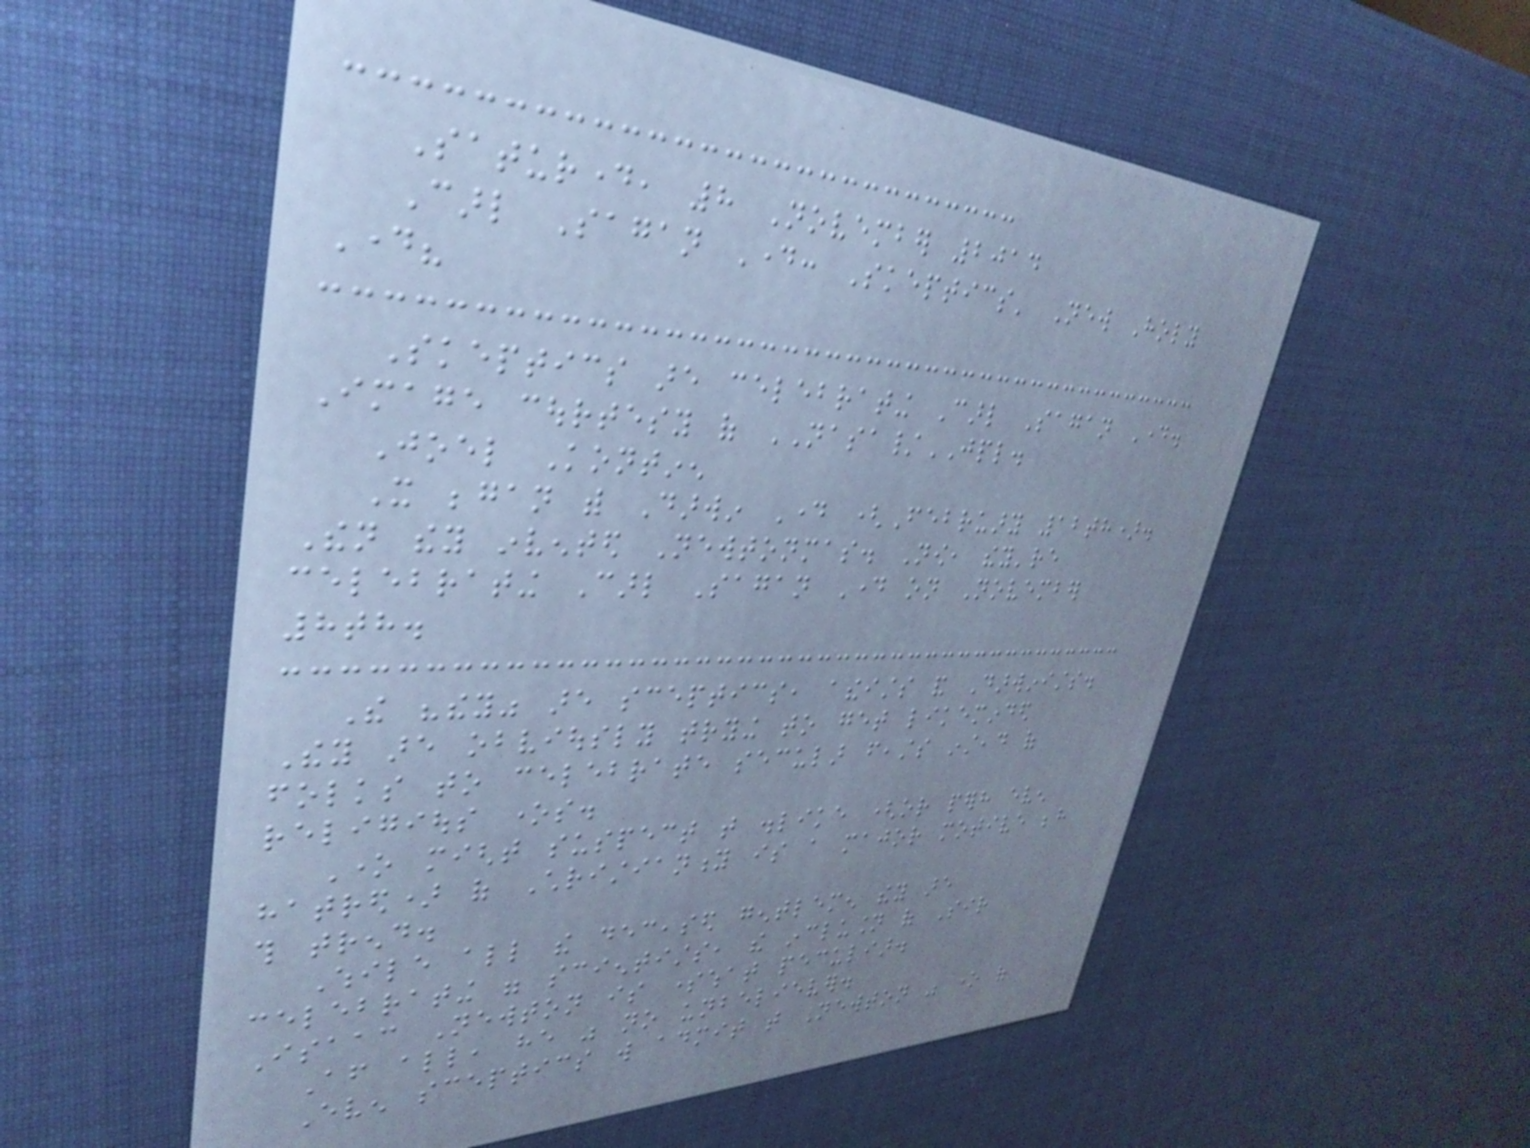Saturday, 8 November 2014
Carl Sagan Day: Skeptics' New Holy
Day?
Skeptics are celebrating Carl Sagan Day.
Image courtesy of NASA/JPL.
Joel Kontinen
It began with Darwin Day (February 12th).
Then they invented Newtonmas. Now, they're
celebrating Carl Sagan Day on November
8th.
The "they" are sceptics, atheists and Darwinists.
They are obviously trying to get likeminded
folks to celebrate secular feasts instead of
religious ones.
One might suspect that dislike (or perhaps even
hatred) of Christianity is a major motive behind
this trend.
While all the deceased gentlemen they are
celebrating were scientists, the inclusion of Sir
Isaac Newton is somewhat peculiar.
After all, he was no unbeliever.
Even sceptics will admit that Newton was one of
